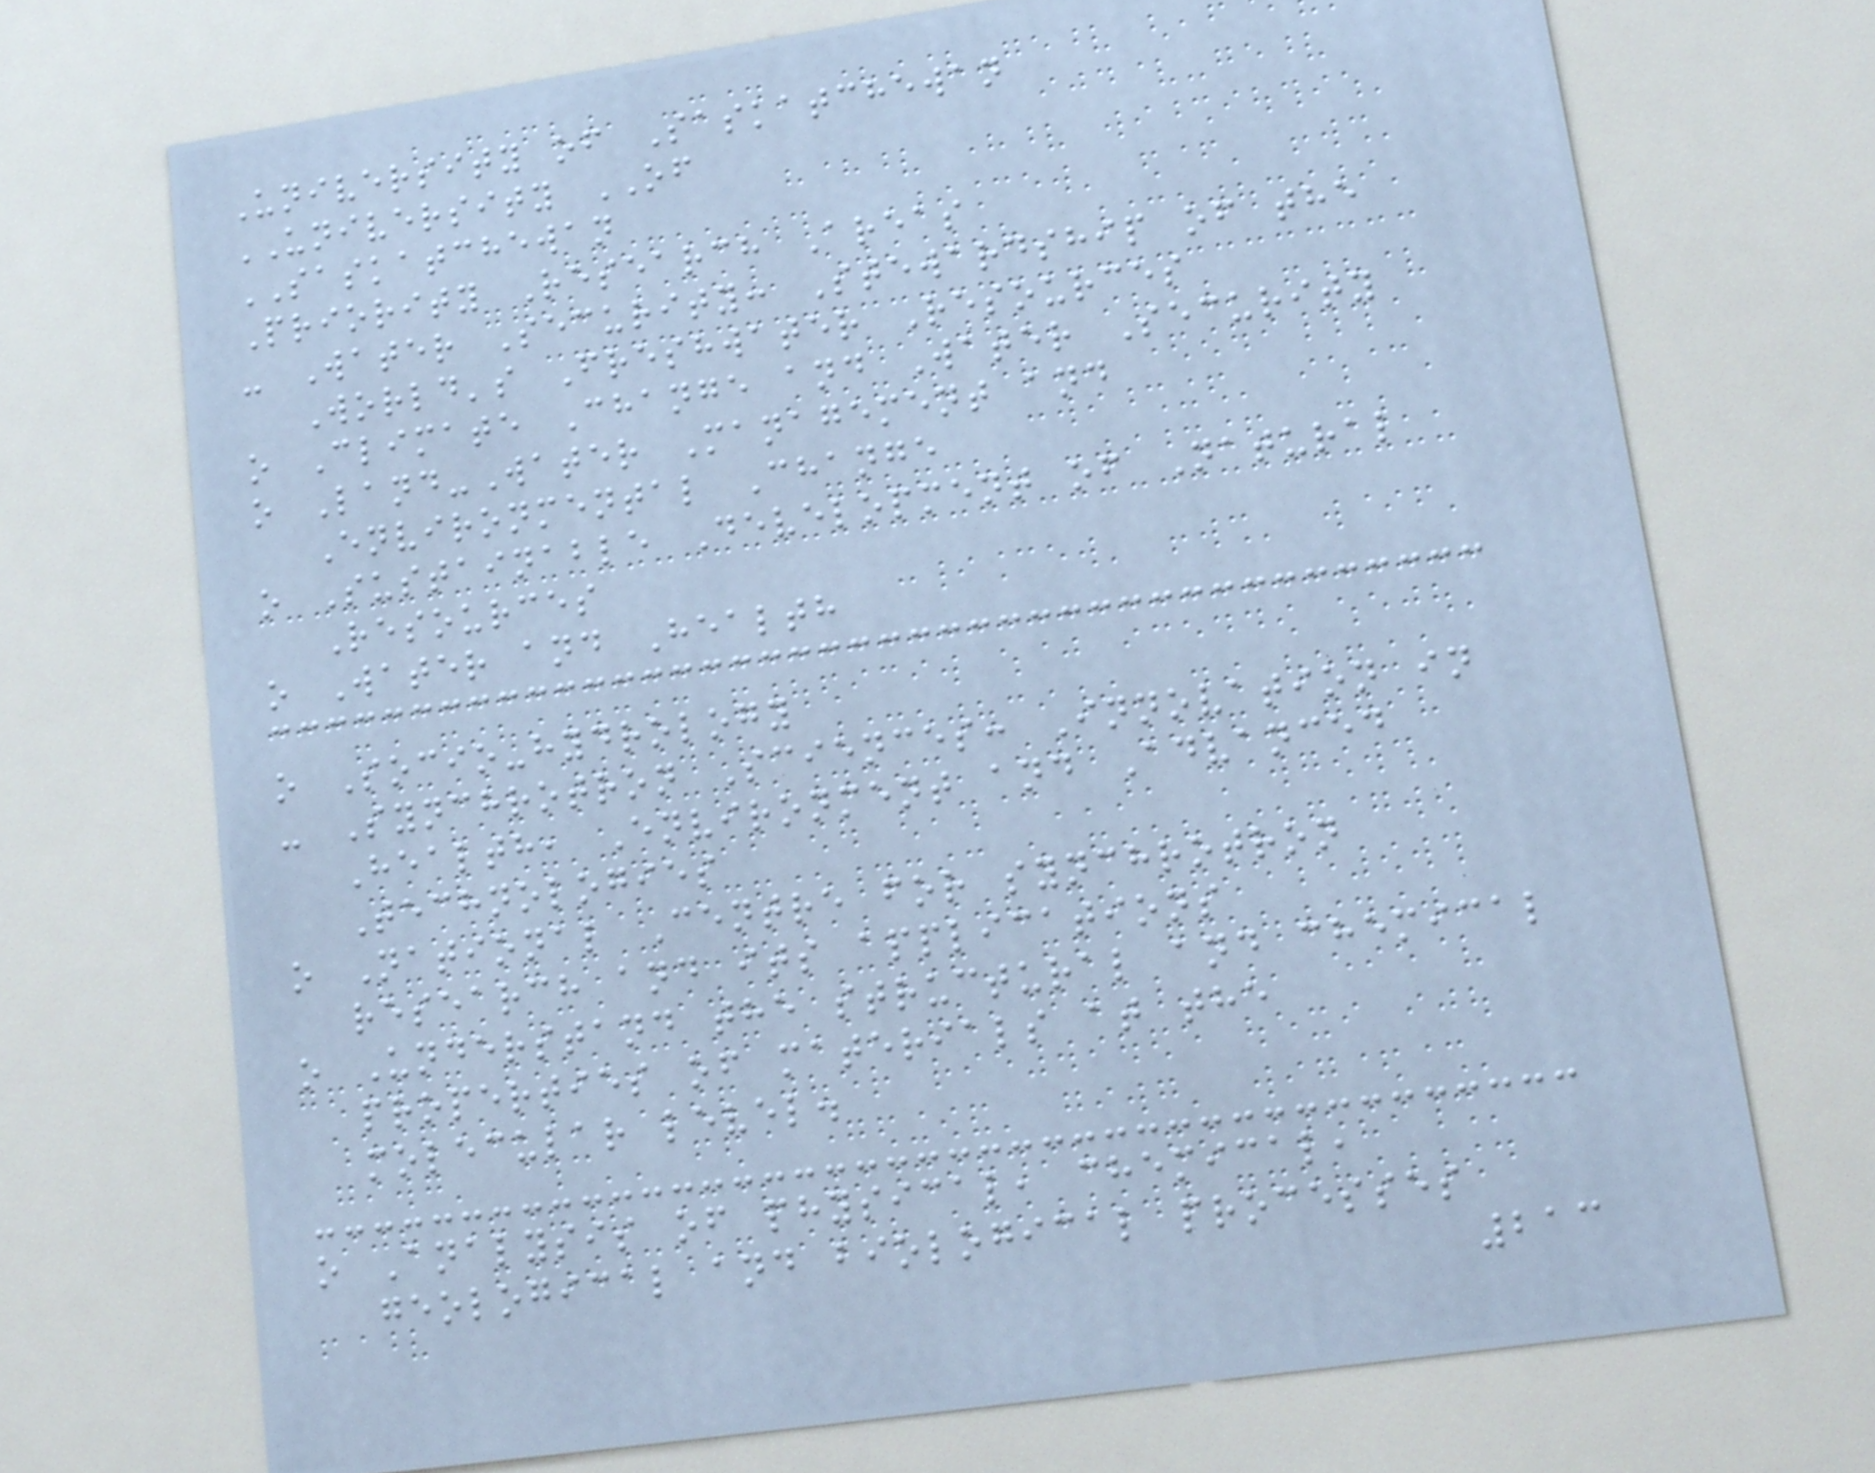University of Saskatchewan
UNIVERSITY OF
SASKATCHEWAN
Priority Research Areas
- Water Security: Stewardship of the
World's Freshwater Resources
o Climate Change and Water Security
o Land-Water Management and
Environmental Change
o Sustainable Development of Natural
Resources
o Water and Health
o Socio-hydrology
- Synchrotron Sciences: Innovation in
Health, Environment and Advanced
Technologies
o National Centre for synchrotron
research and its applications
o Understand the structural and chemical
properties of materials at the
molecular level.
o Analysis of physical, chemical,
geological and biological processes
213
